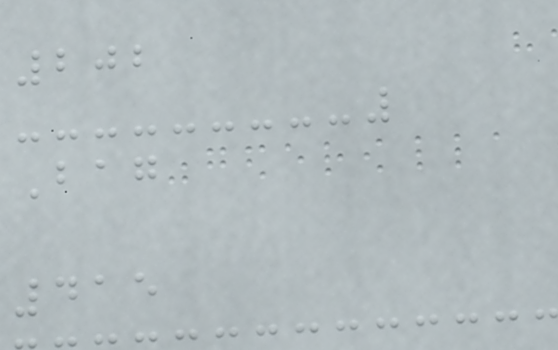202
Bag
415
